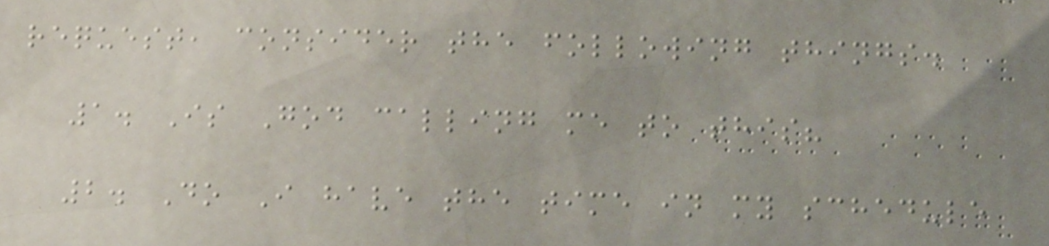request, consider the following things.
1. Is God calling me to this?
2. Do I have the time in my schedule
